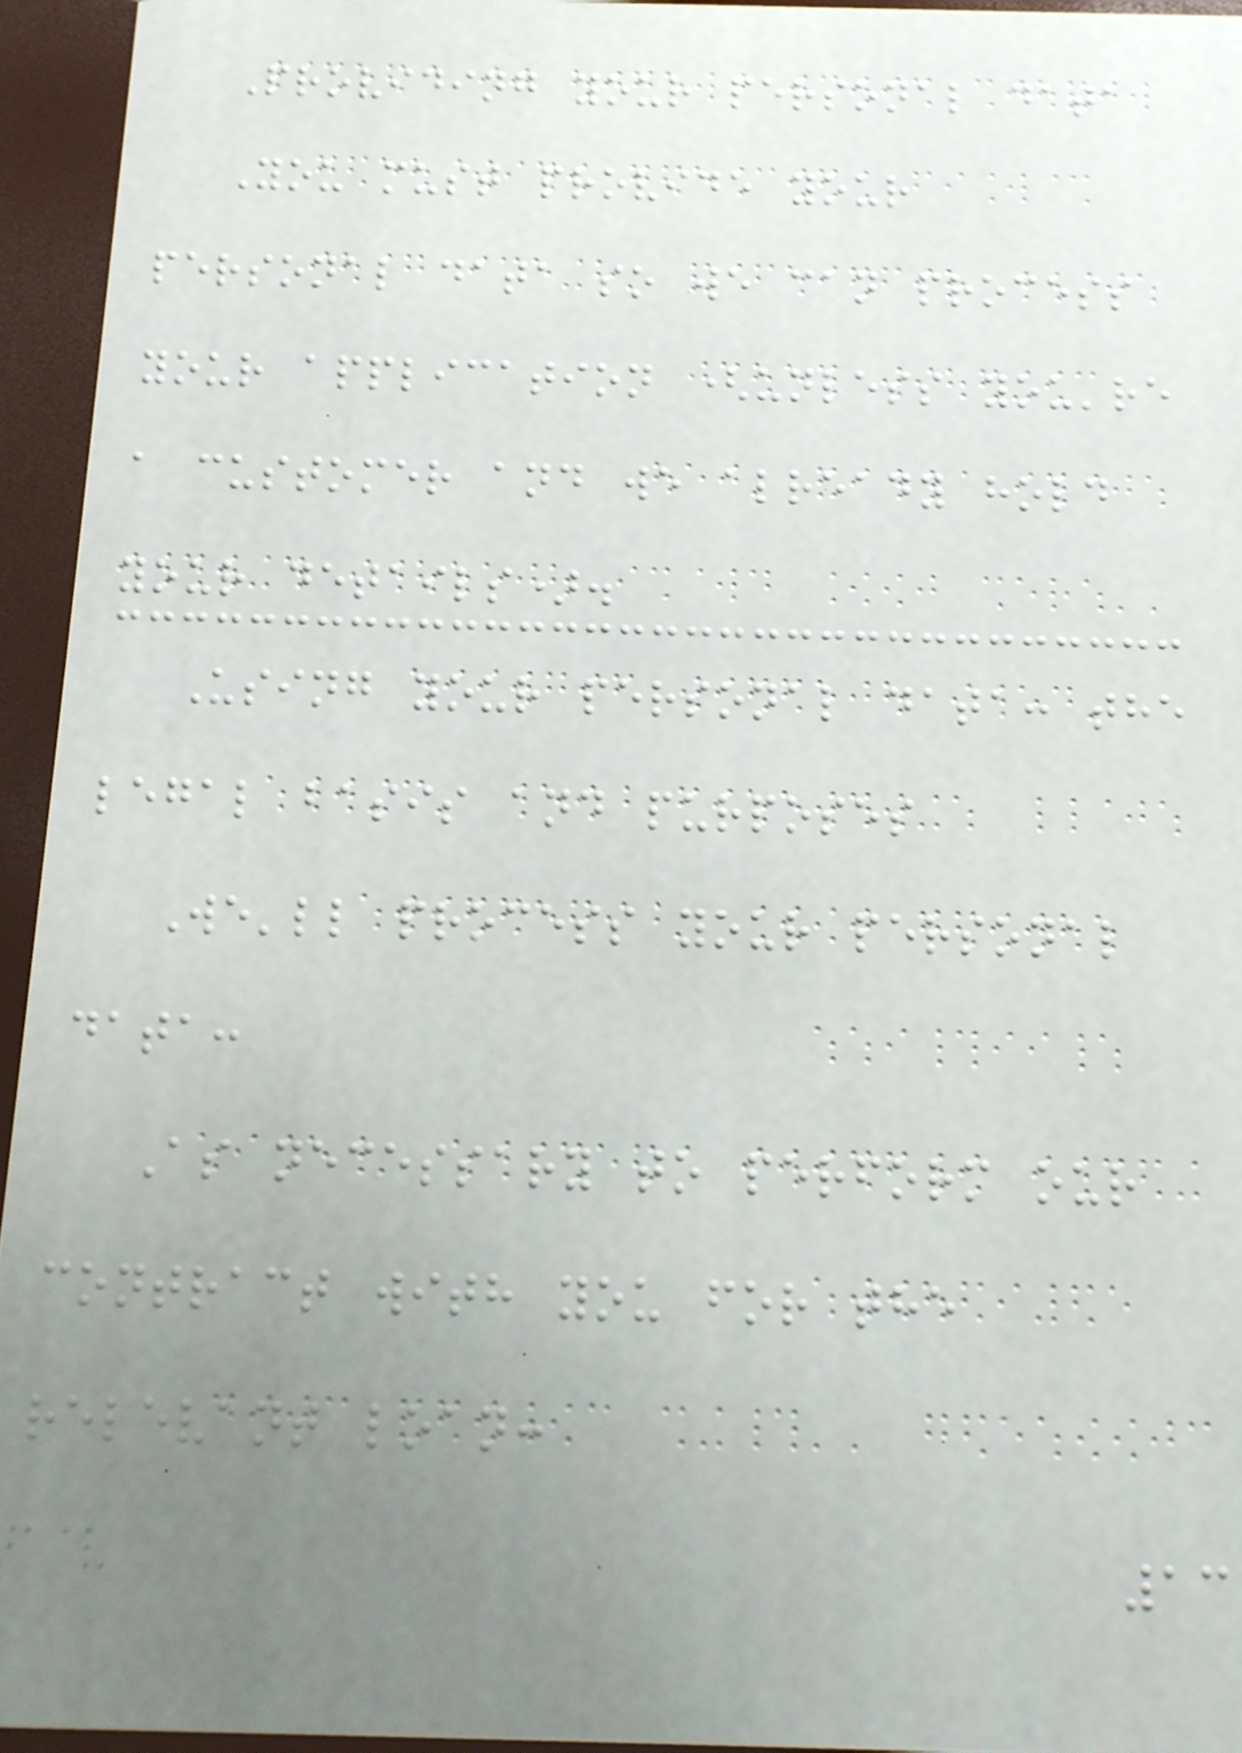Providing your personal data
You must provide your
personal data so we can process
your application (unless you're
a customer and we already hold
your details).
Using your personal data: the
legal basis and purposes
We'll process your personal
data:
As necessary to perform our
contract with you for the
relevant loan:
13
